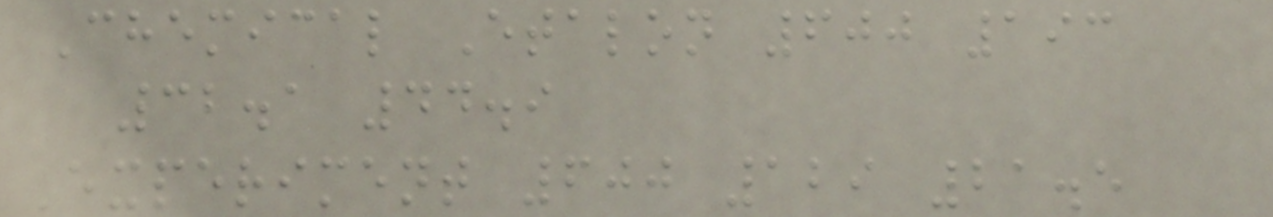Chemical Etalon 600 193
32.1 44.9
Experiment 600 129 21.5
